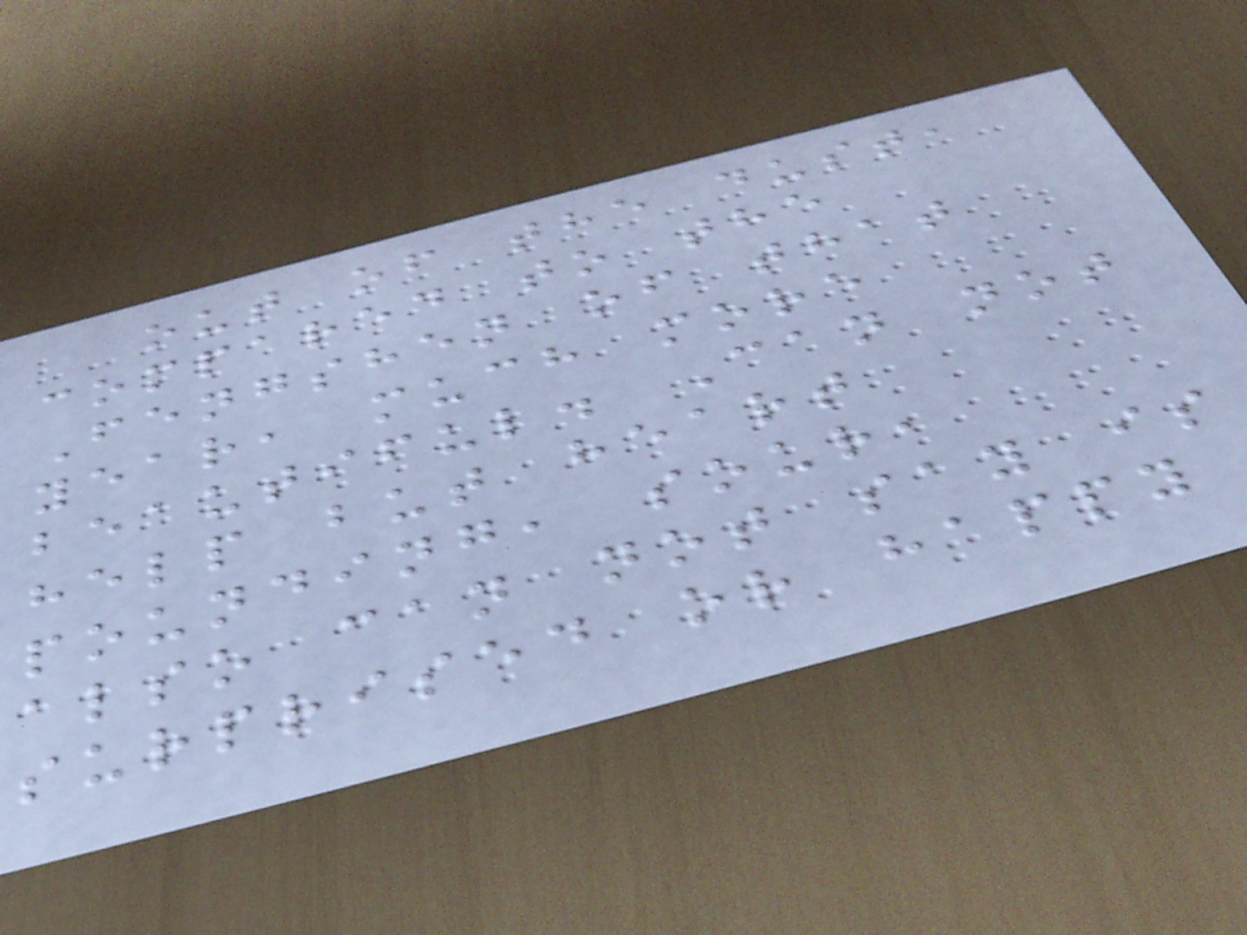out of the dust,
compared to the
Fengshen of that
year, much more
beautiful. Can not
help but heart
pounding, sour,
also can not say is
surprised or happy
